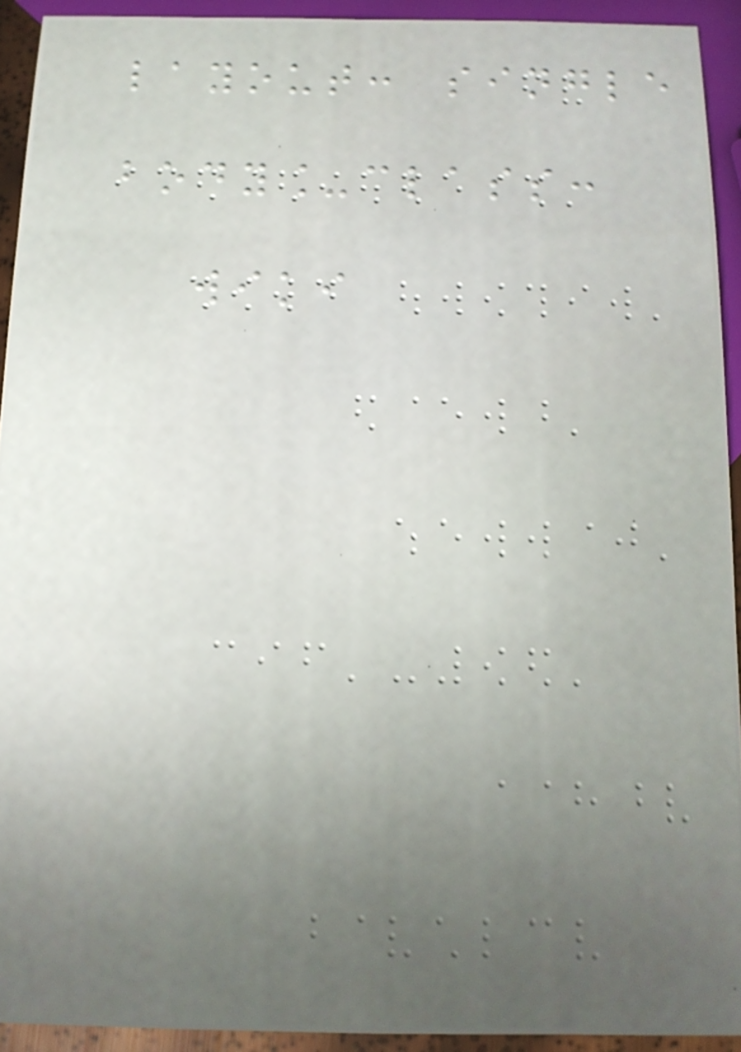layout: single
body_class:
wiki
